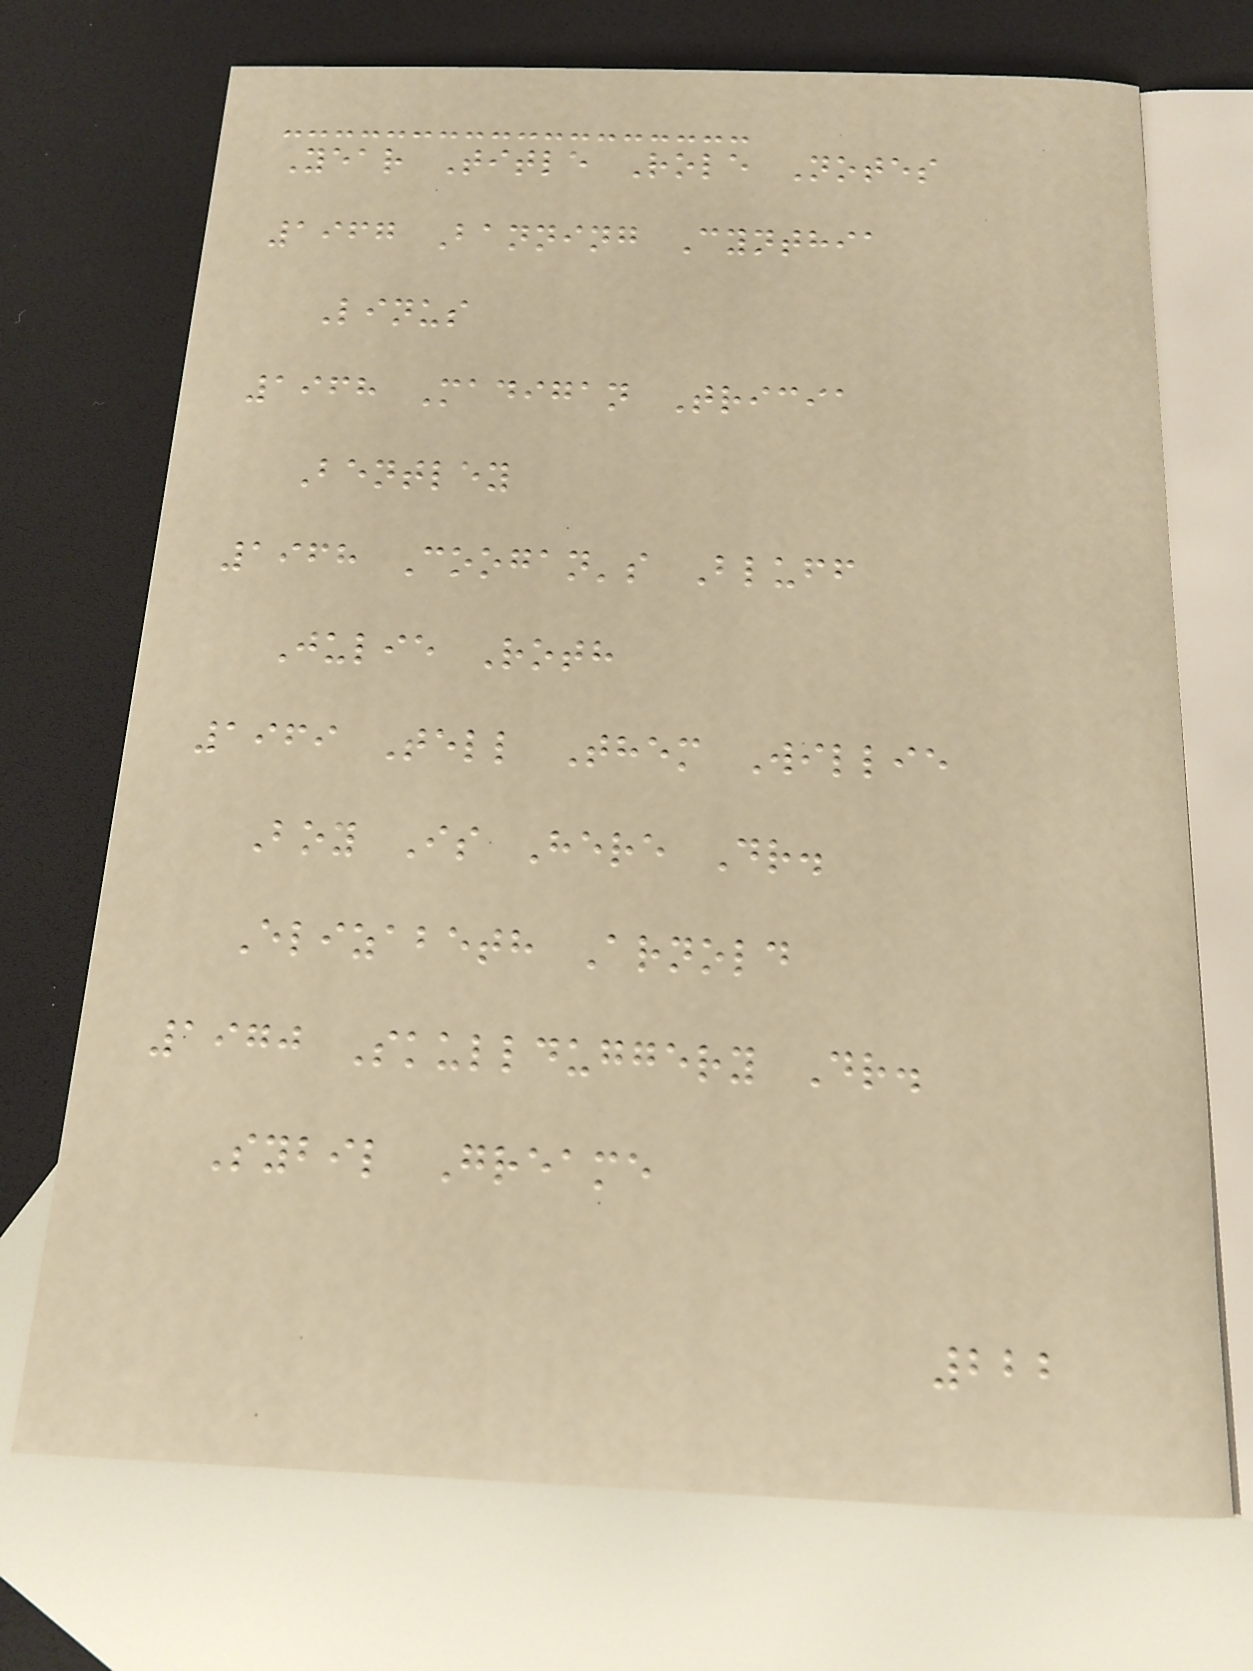Year Title Role Notes
1967 Banning Cynthia
Linus
1968 Madigan Tricia
Bentley
1968 Coogan's Bluff
Julie Roth
1969 Tell Them Willie
Boy Is Here Dr.
Elizabeth Arnold
1970 Skullduggery Dr.
Sybil Greame
222
